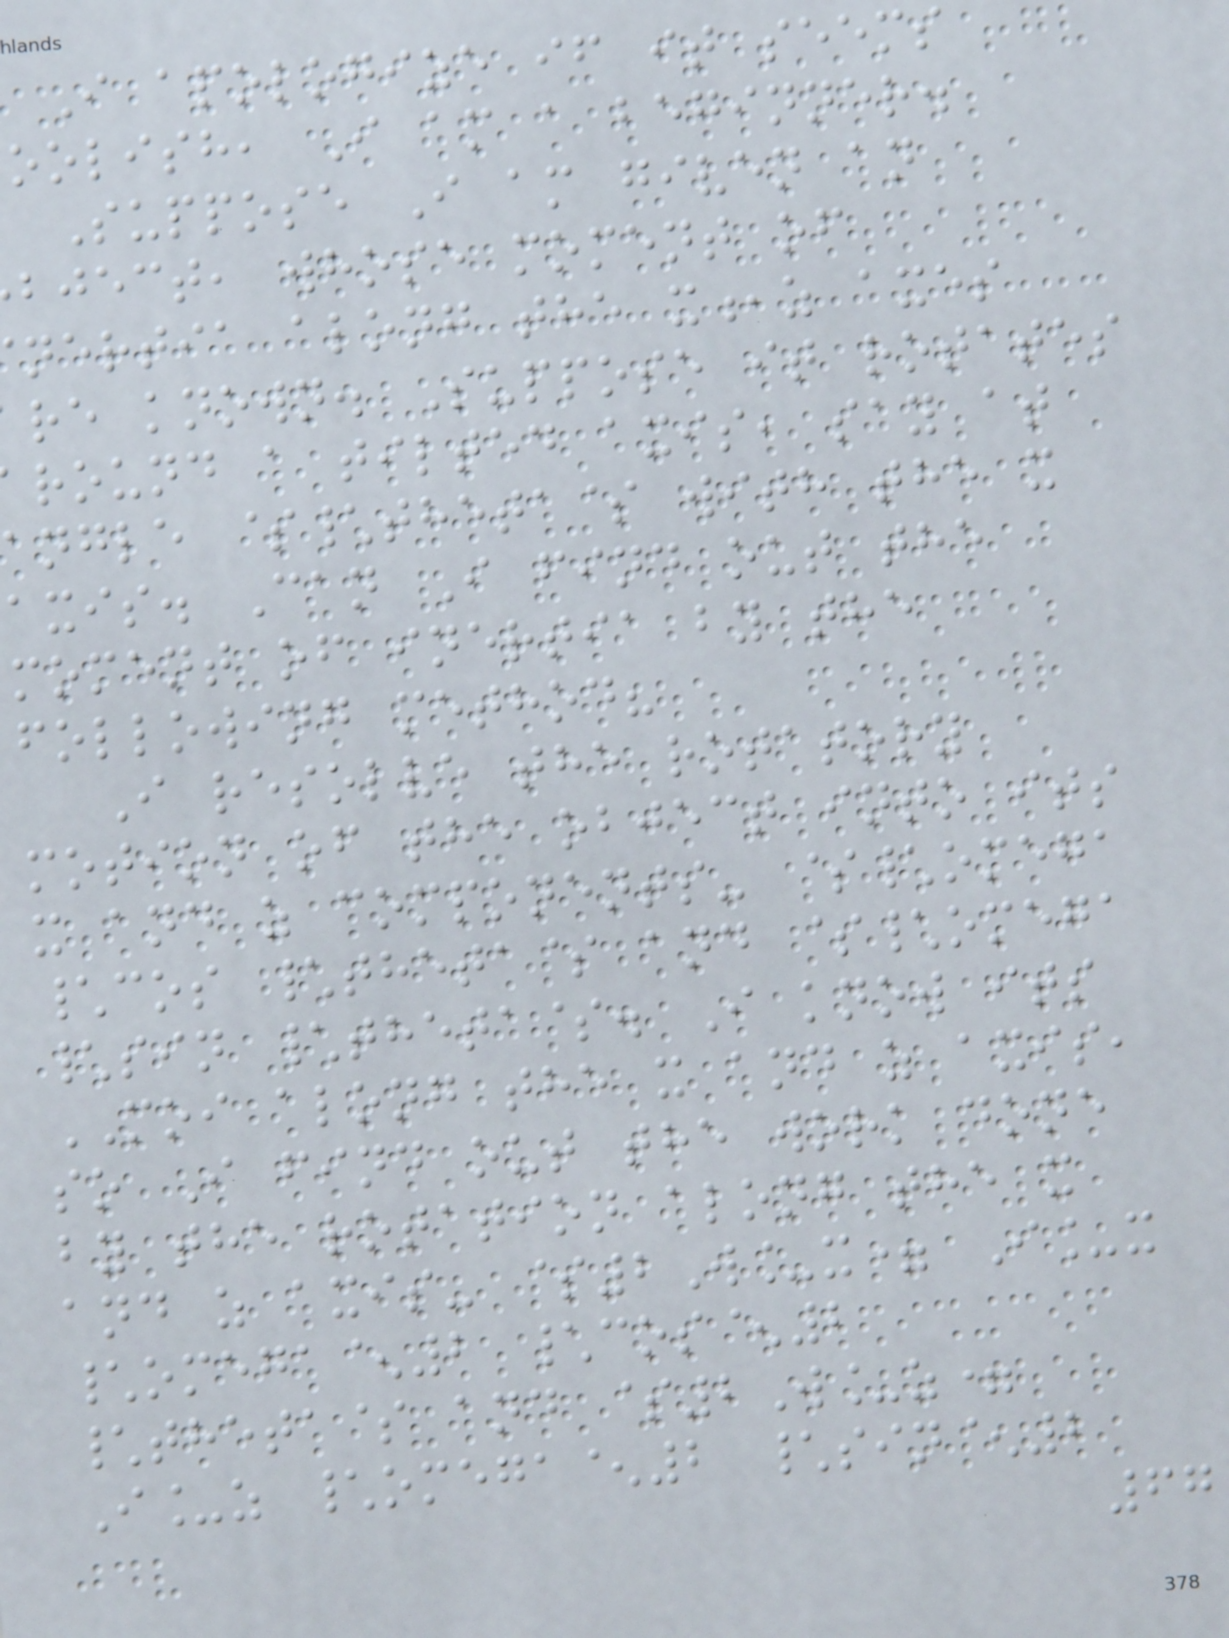I apologize if it seems
oolish, I am a beginner.
Suppose I am given an
bject, whose moment of
nertia along the x,z axes
re known. Suppose it rotates
round a tilted axis, say at
angle $\theta$ with the x
axis. Can I find out the
moment of inertia by the
following method?
I resolve the rotatory
motion of the object into its
x and z components- $\omega
\cos \theta$ and $\omega
\sin \theta$. I know its
MOI along the x and z axis,
so I find out the work done
by the rotation along the x
and z axis- $2W_x= I_x
\omega^2 \cos^2
\theta$ and $2W_z=
I_z \omega^2 \sin^2
67
